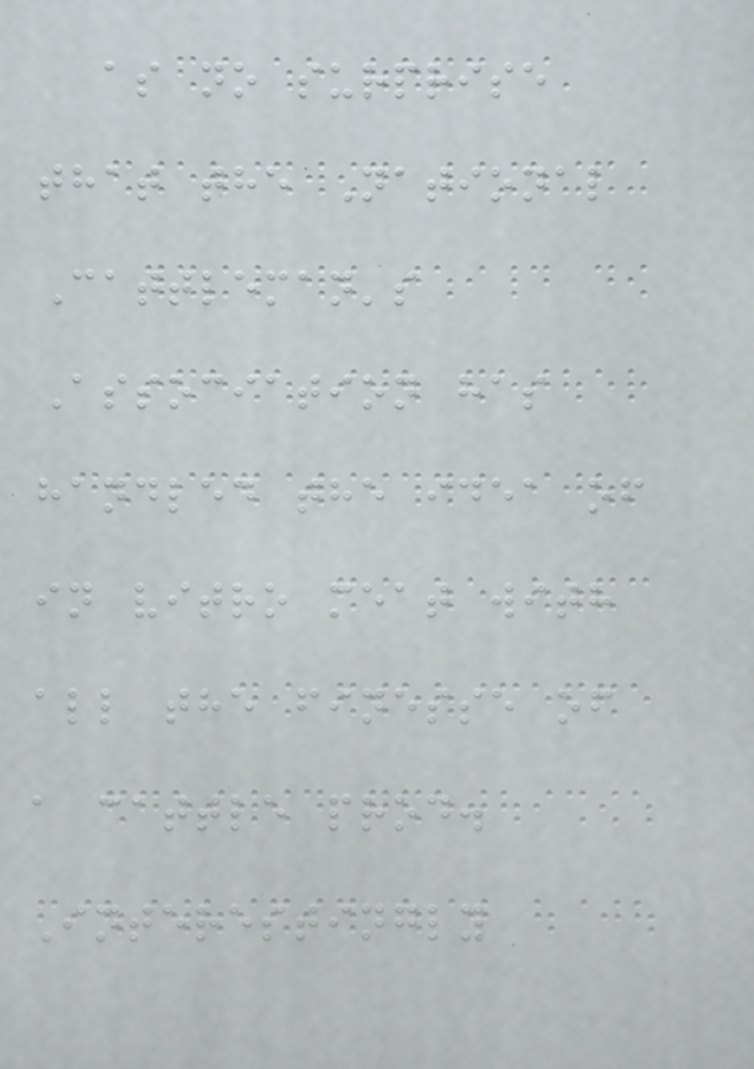as no surprise
that the National
Cattleman's
Association has
handled the idea of
in vitro meat with
all the finesse of
a cattle prod.
Interestingly
